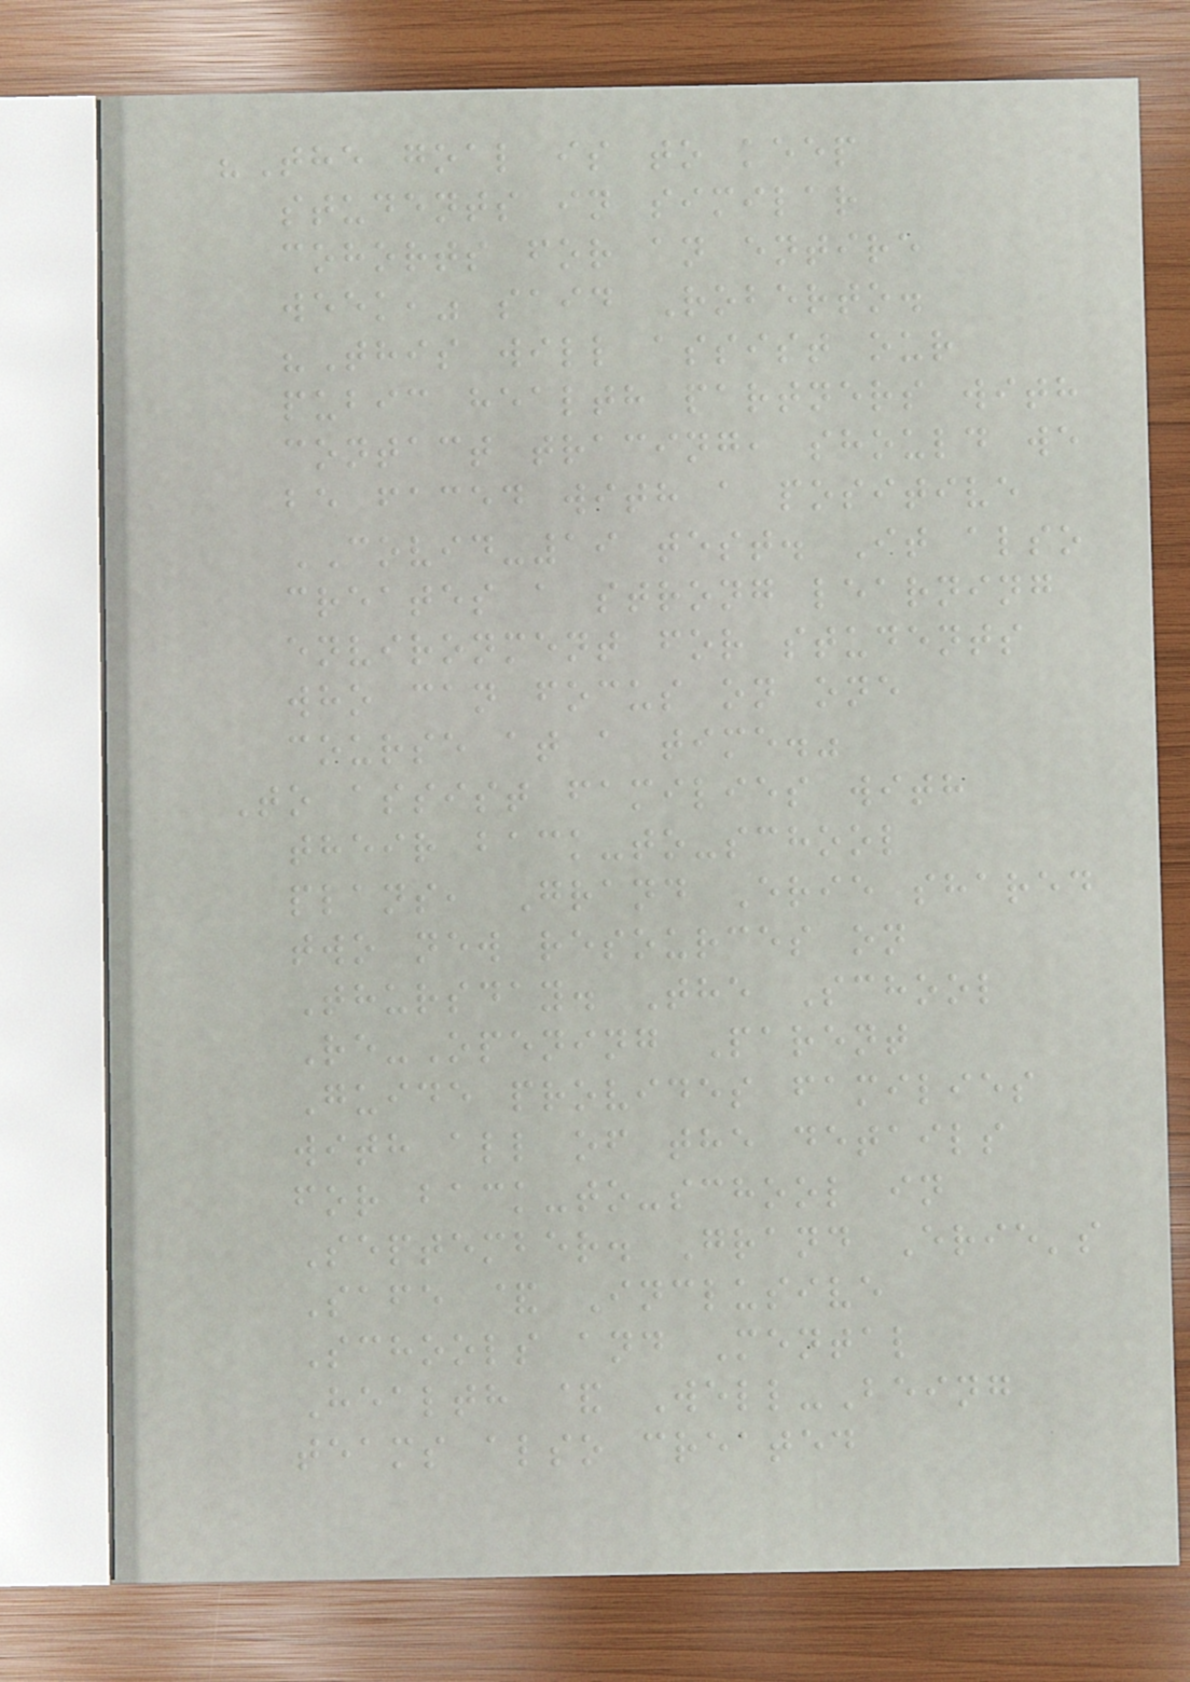"The goal is to keep
students in similar
cohorts for an entire
week," said Roberto.
"This will assist our
pubic health partners with
contact tracing, should we
be faced with a positive
COVID-19 test. It also
creates a strong learning
environment for students
who can focus on one
course at a time."
To assist families with
their back-to-school
plans, Grand Erie shared
two new resources on
Thursday. The School
Re-Opening Parent
Guide provides families
with all of the details
for back-to-school in
September. Grand Erie's
Safe & Inclusive
Schools and Mental
Health & Well-Being
teams also created
